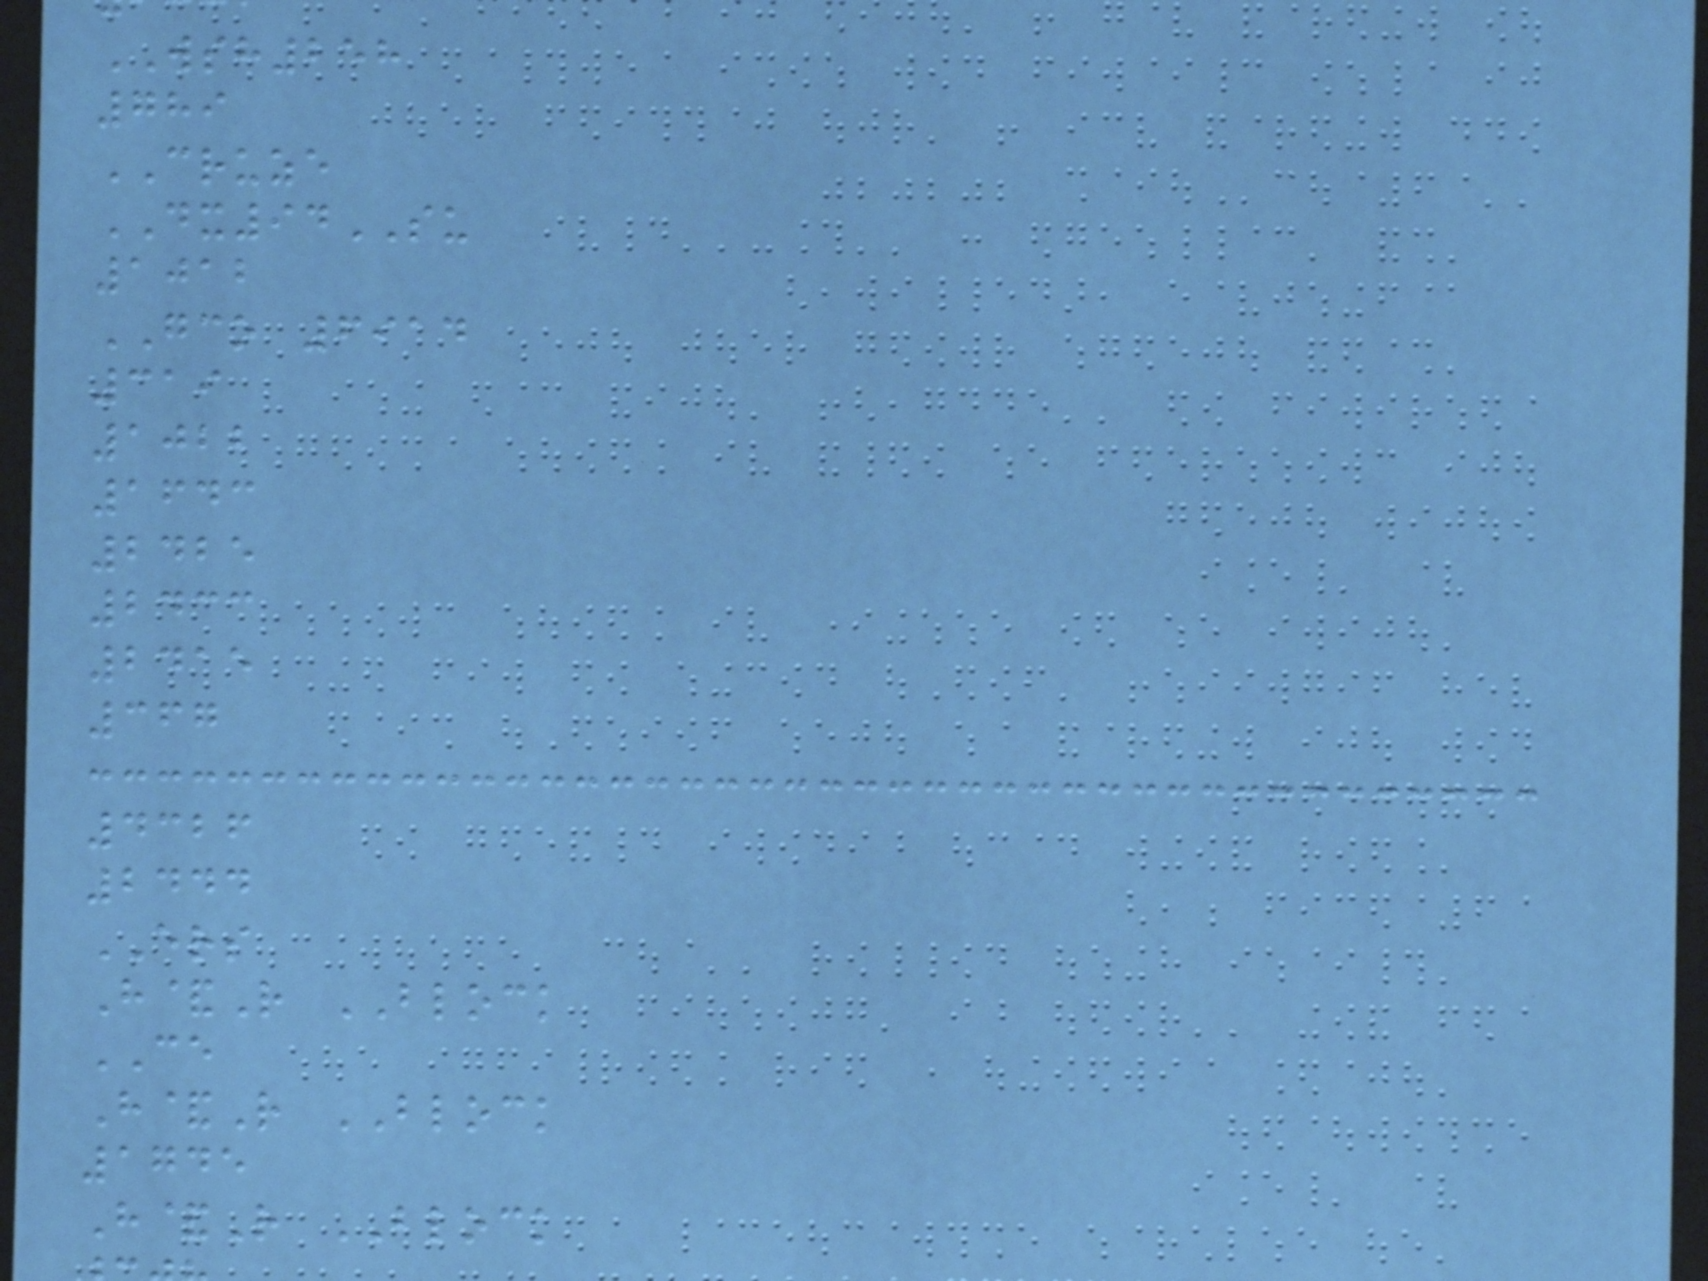WSH258
789
CRUZE
DX94SU
1012
GCO 6914
319
1022
1643
2425
2433
2415
367
4326
2444
ERS
H&R BLOCK
CE
H&R BLOCK
1745
H&R BLOCK
